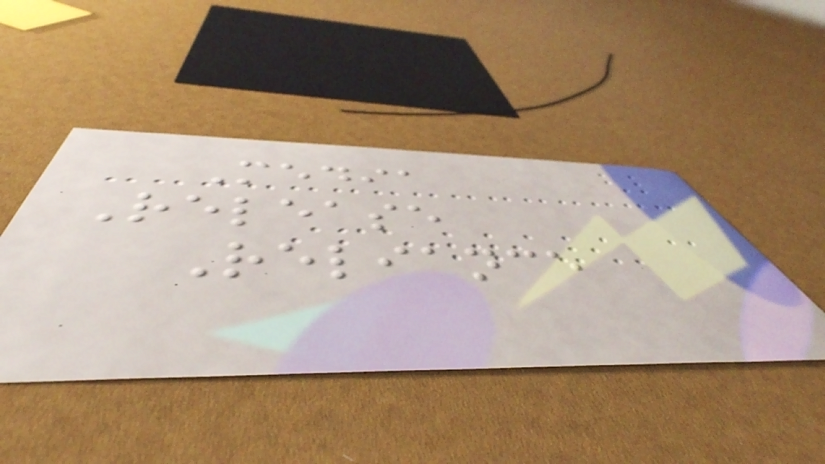Media
Release
Reliance
